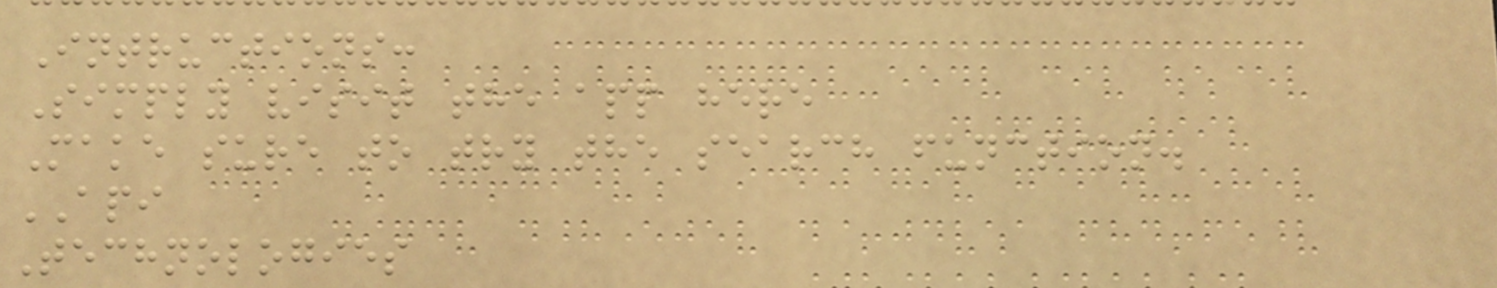Intructions:
Simply visit the app here
Make sure to try the search function.
API
Technologies
